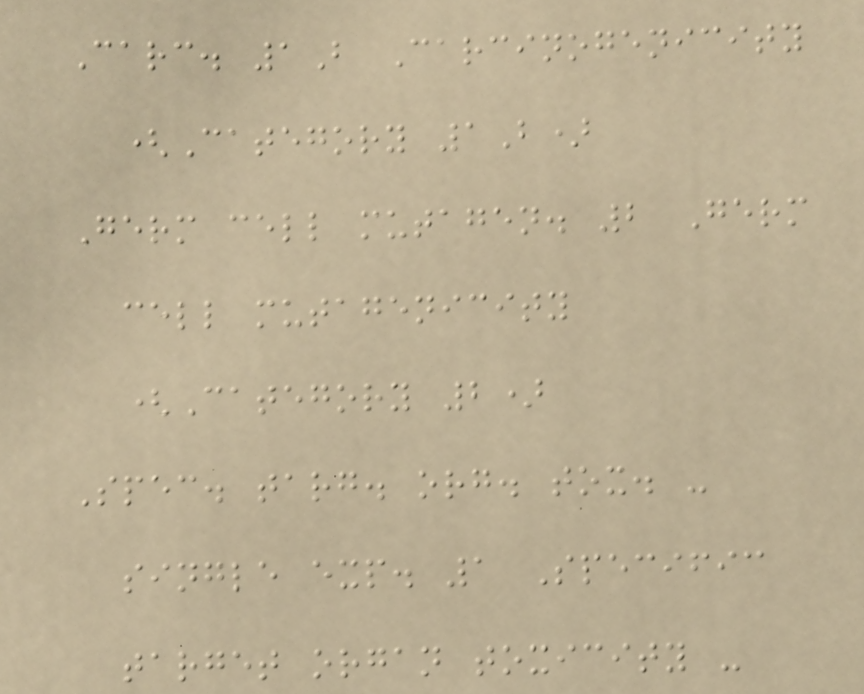Carc. 1B Carcinogenicity
(Category 1B)
Germ cell mutagen. 2 Germ
cell mutagenicity
(Category 2)
Spec. targ. org. tox. -
single exp. 1 Specific
target organ toxicity -
